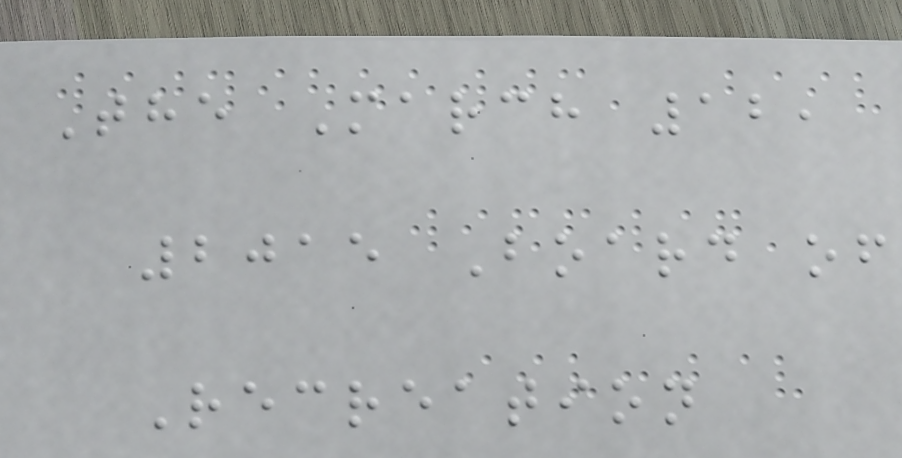The March 12,
2015 Board of
Recreation
